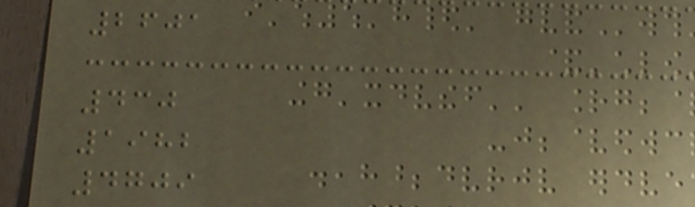2601
430
1982
4709
